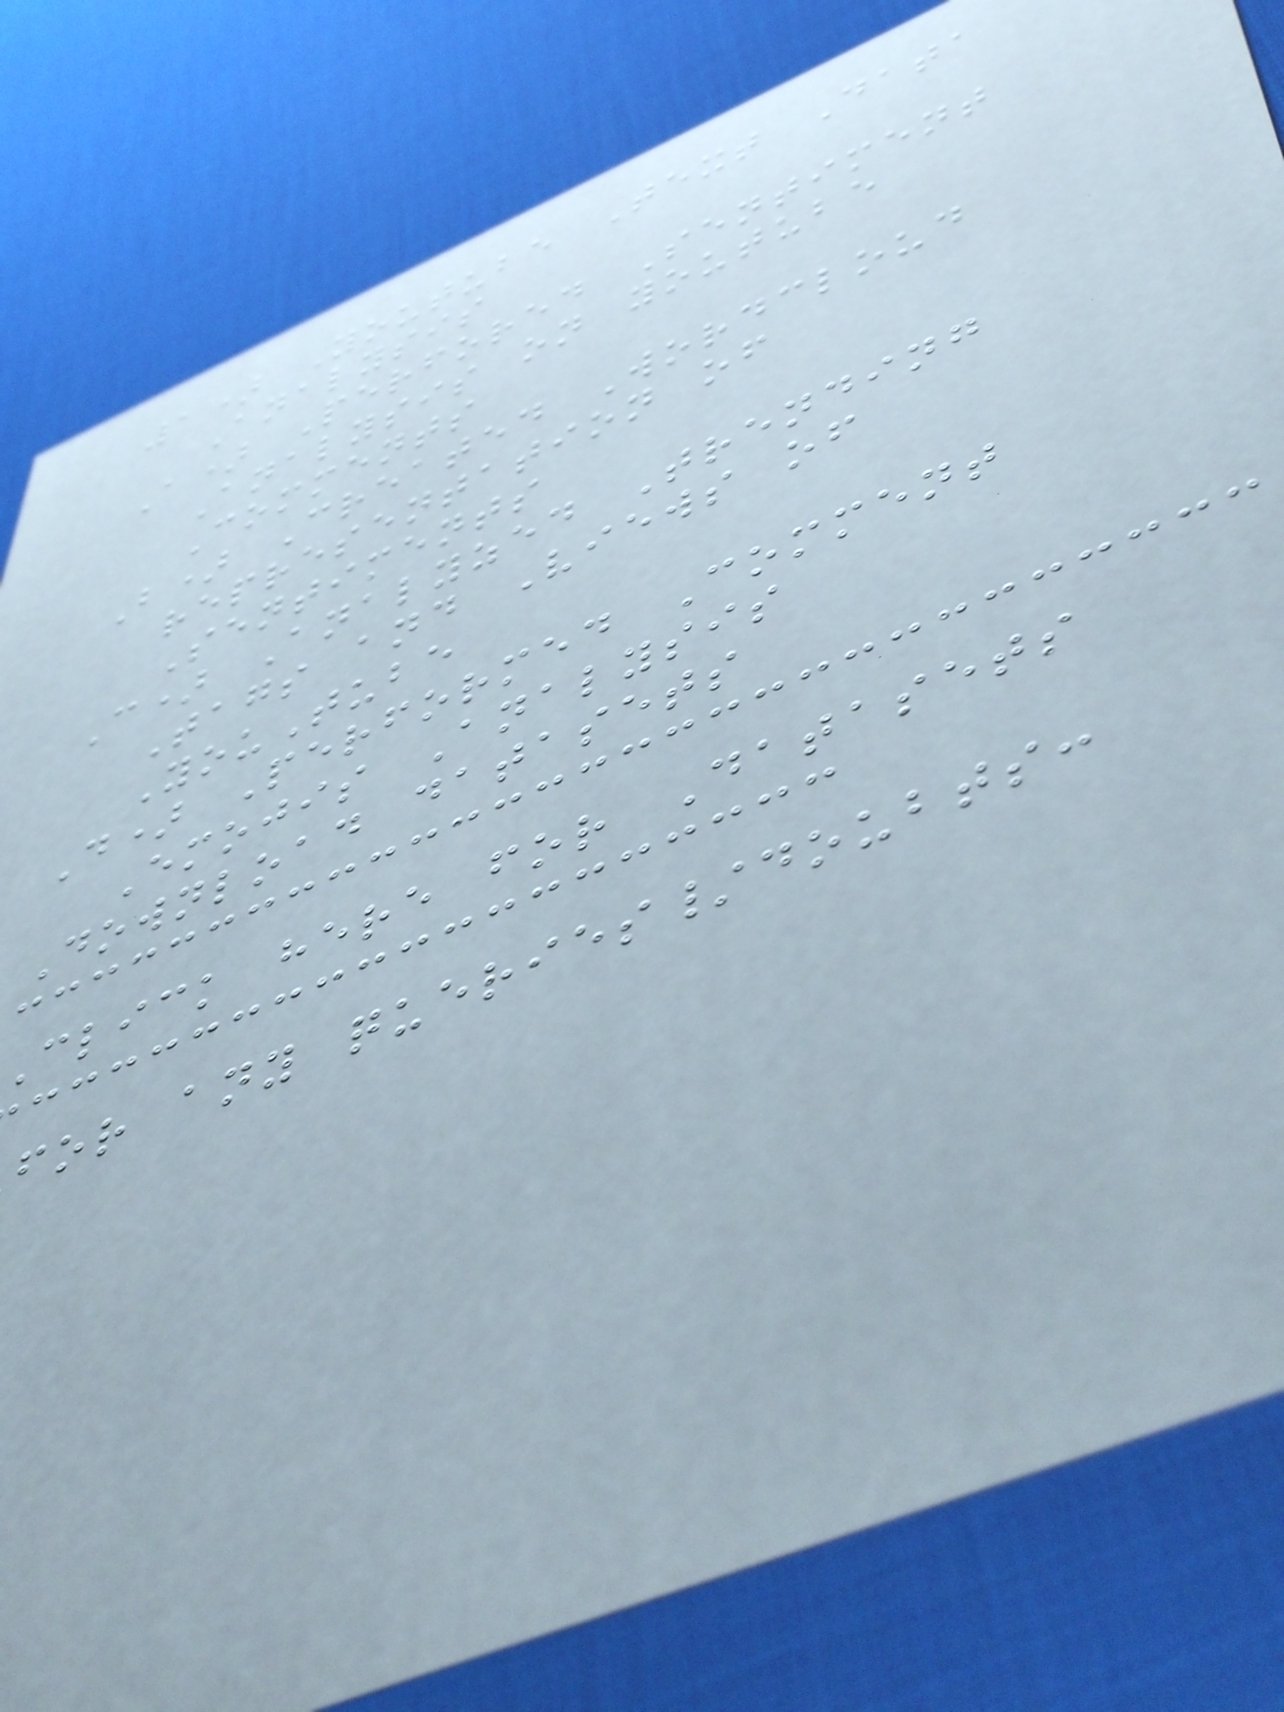1) Youtube Text Data
Analysis
A) Perfored Sentiment
Analysis on youtube
Comments
B) Created Wordcloud
representation of
Sentiments
C) Analyzed Trending
Tags and Views of
YouTube
D) Performed Comment
Emojis Analysis
Download datasets
click here for Datasets
for any queries/doubts:
